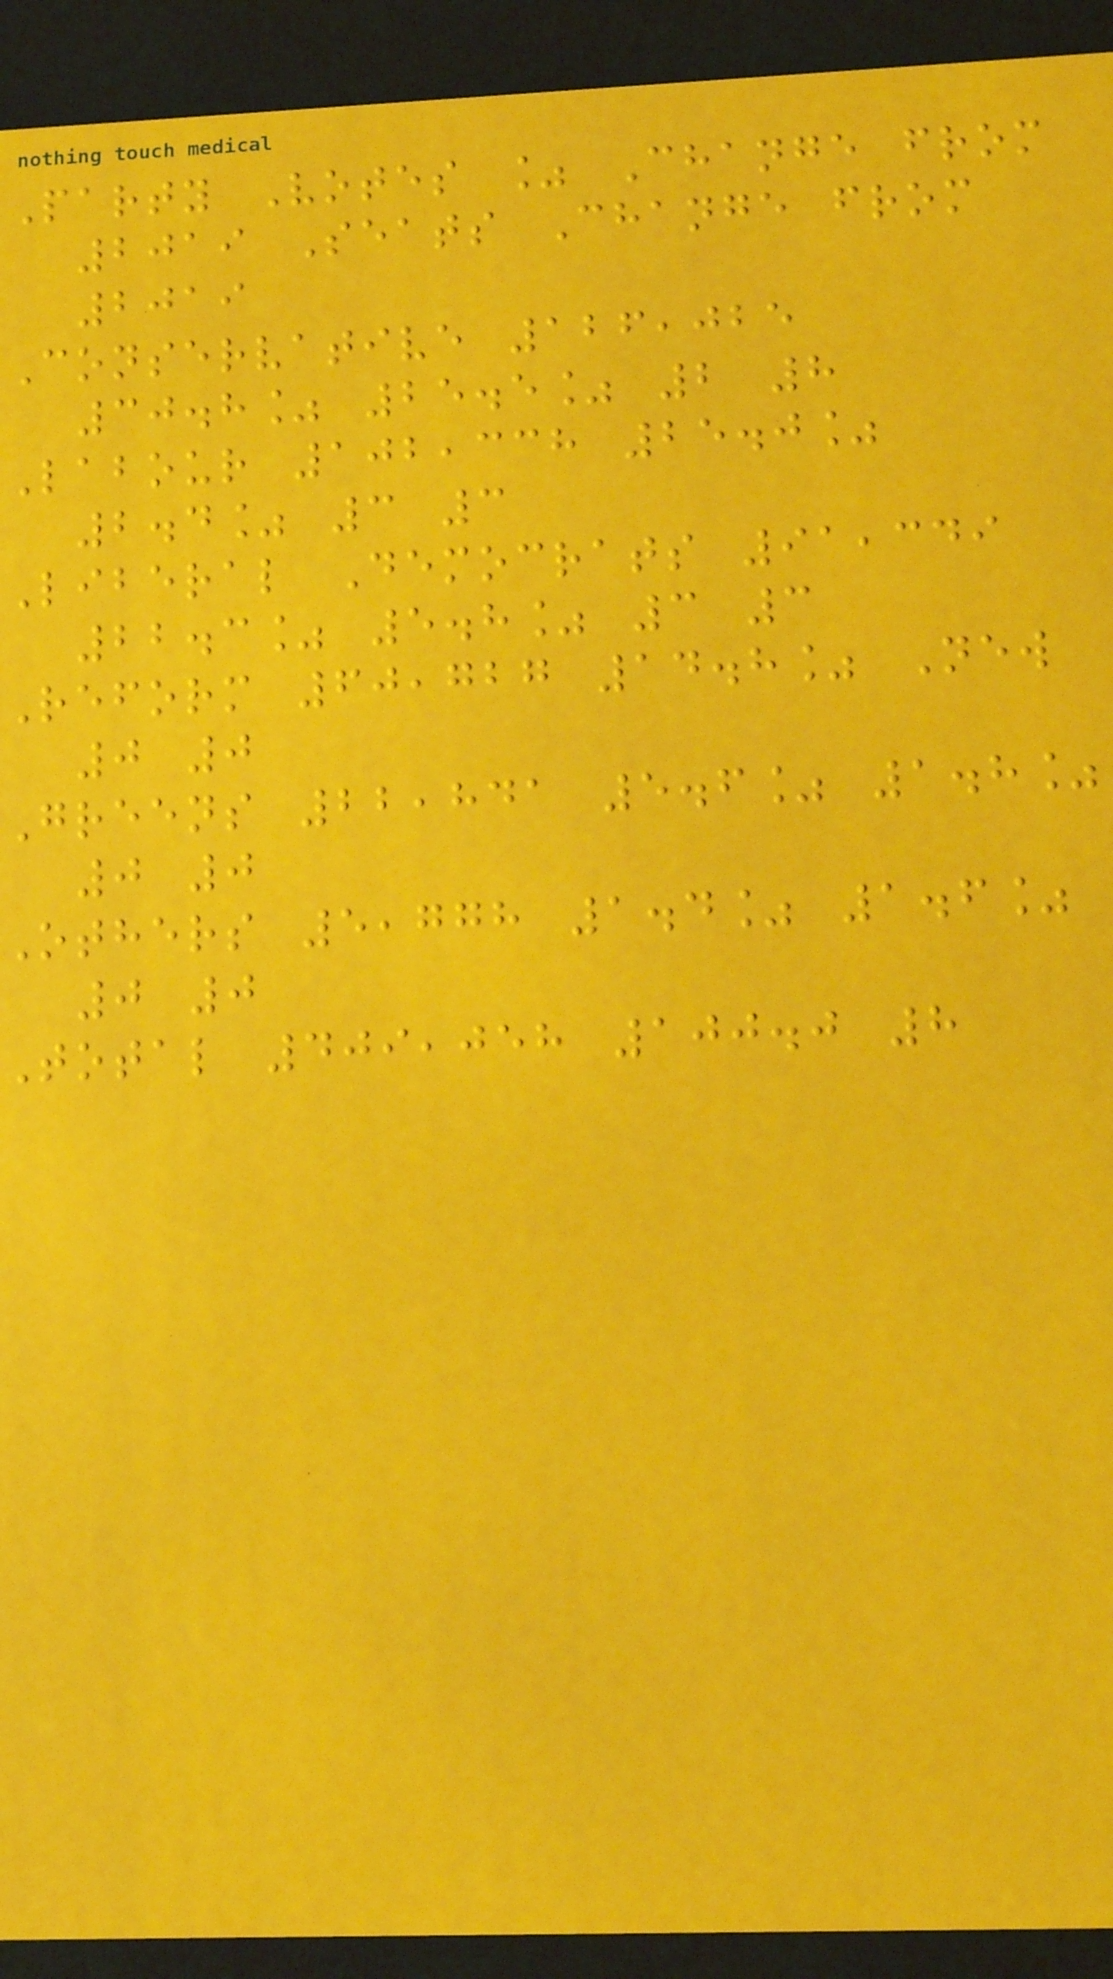Party Votes % Change from
2019 Seats Change from
2019
Conservative 126,025
30.8% 25.5% 2 8
Labour 102,338 25.0%
2.4% 3 3
Liberal Democrats 91,349
22.3% 5.8% 3 3
Reform 60,727 14.8% New
0 0
Greens 22,841 5.6% 1.8%
0 0
Others 5,778 1.4% 1.6%
0 0
Total 409,058 100.0 8
